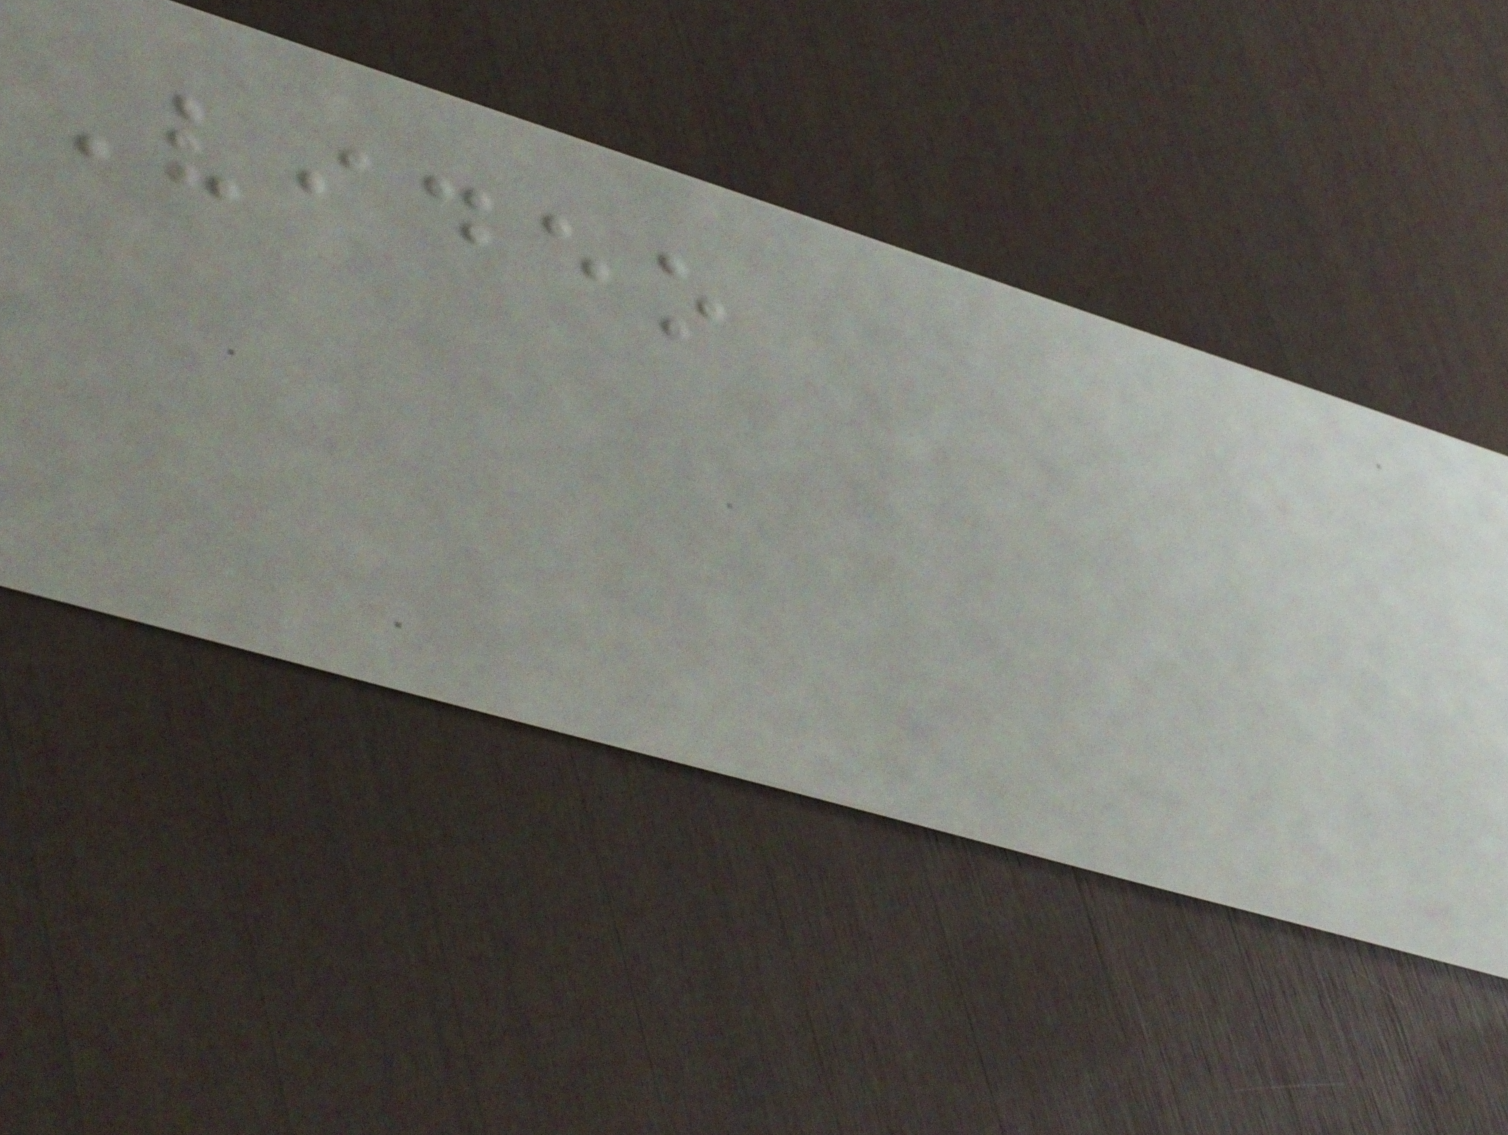Video
